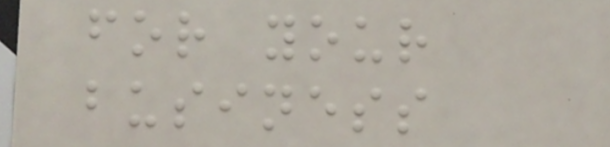for your
business
